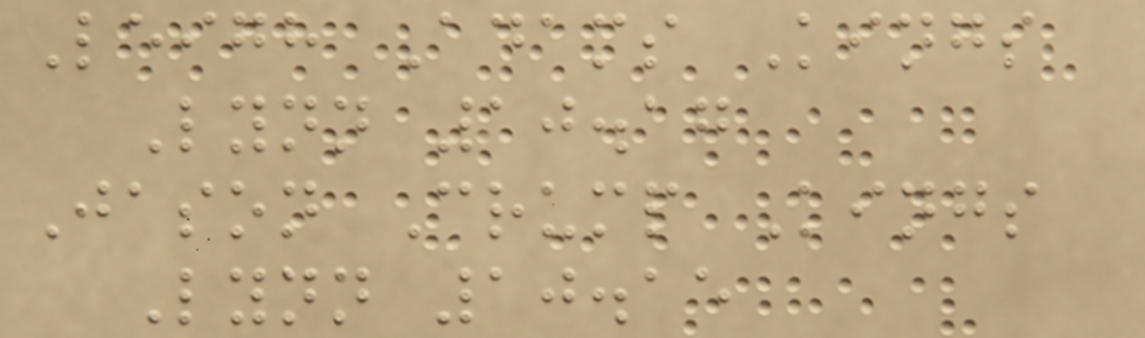Leigh Adams Kings
Lynn 10.17
Jason Crump Kings
Lynn 10.15
